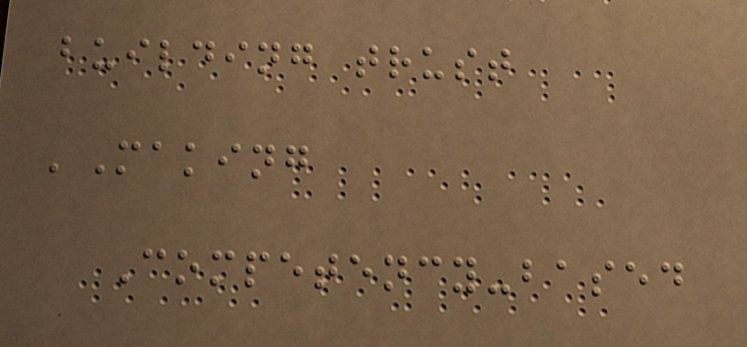building trust
'Making
Competency-based
